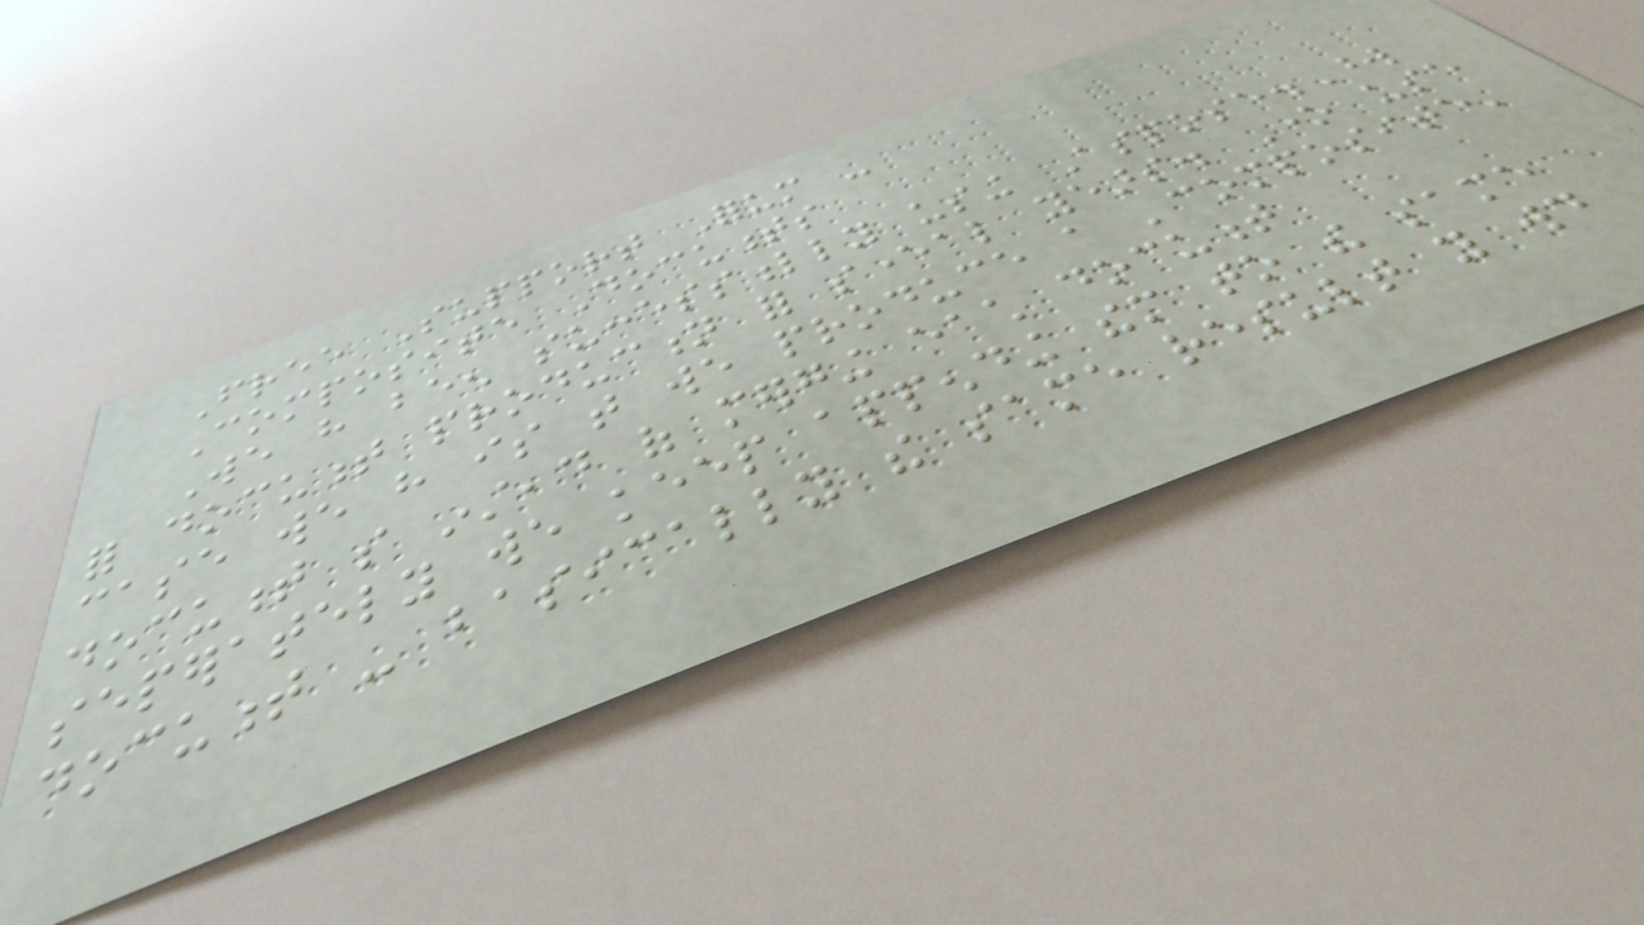Free Support Forum -
Composite Documents
We have been successfully using Aspose.Word
for document production for several years. One use
case we have is that we produce a 'composite'
document so instead of merging each document
seperately we keep appending them to the same
document - basically the same result you would
